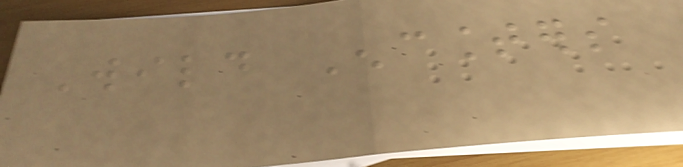Wild Encounters
